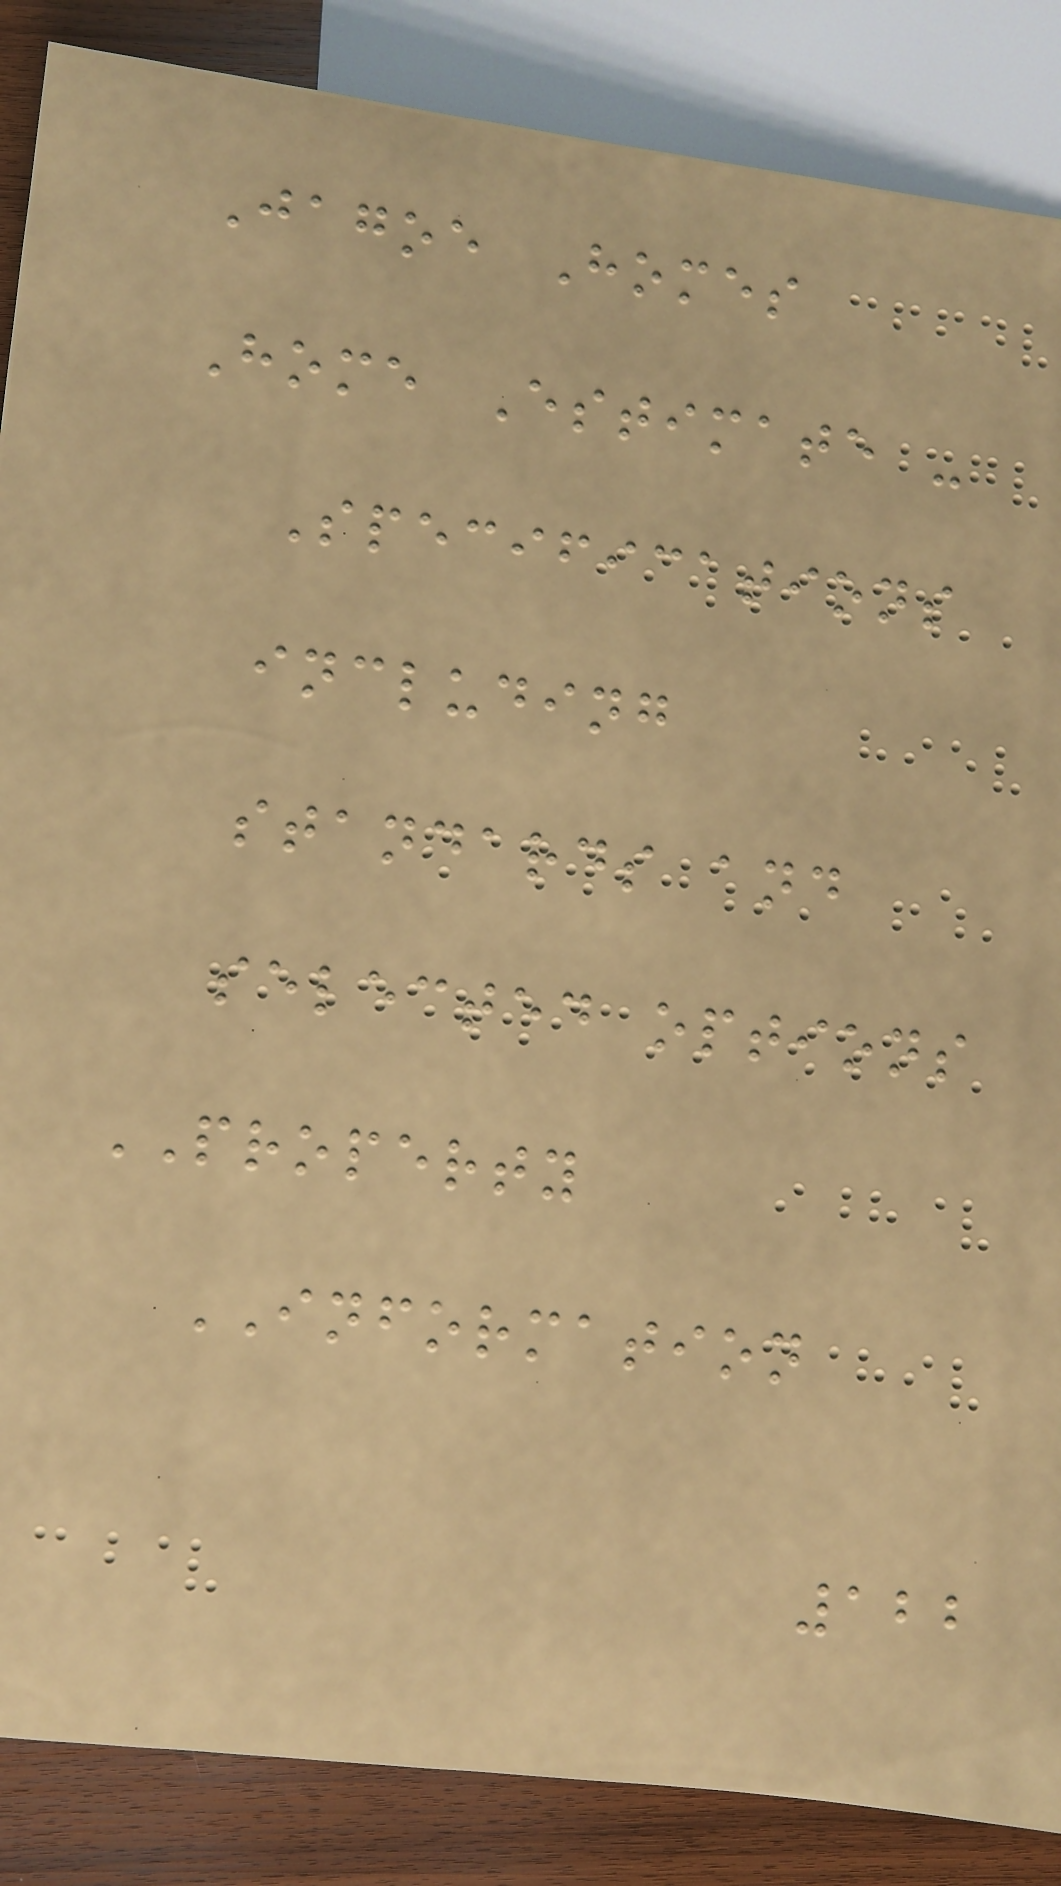Jagoe Homes
Home Estimate -
Specifications
including
standards and
selected options
PROPERTY
INFORMATION
122
